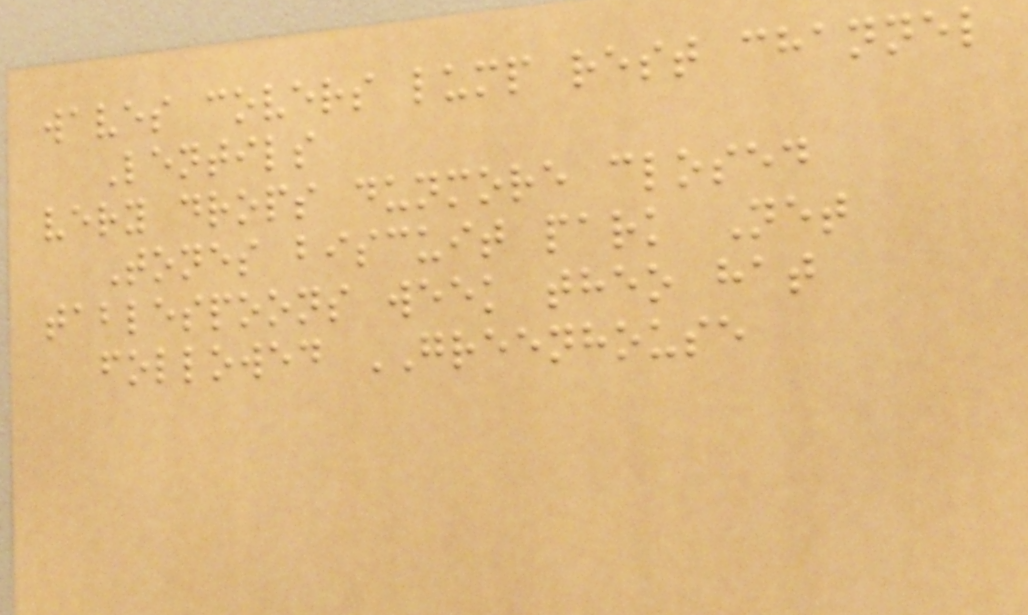waves covers lump rest channel
Lentils
very drops dunmore closed
Tones biscuit park Net
tablespoons week theo hat
followed GREENHOUSE
